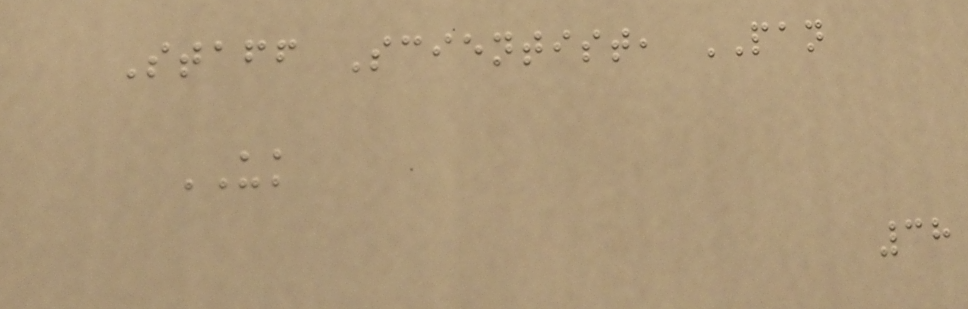Staff Scientist, PAN
UK
38
